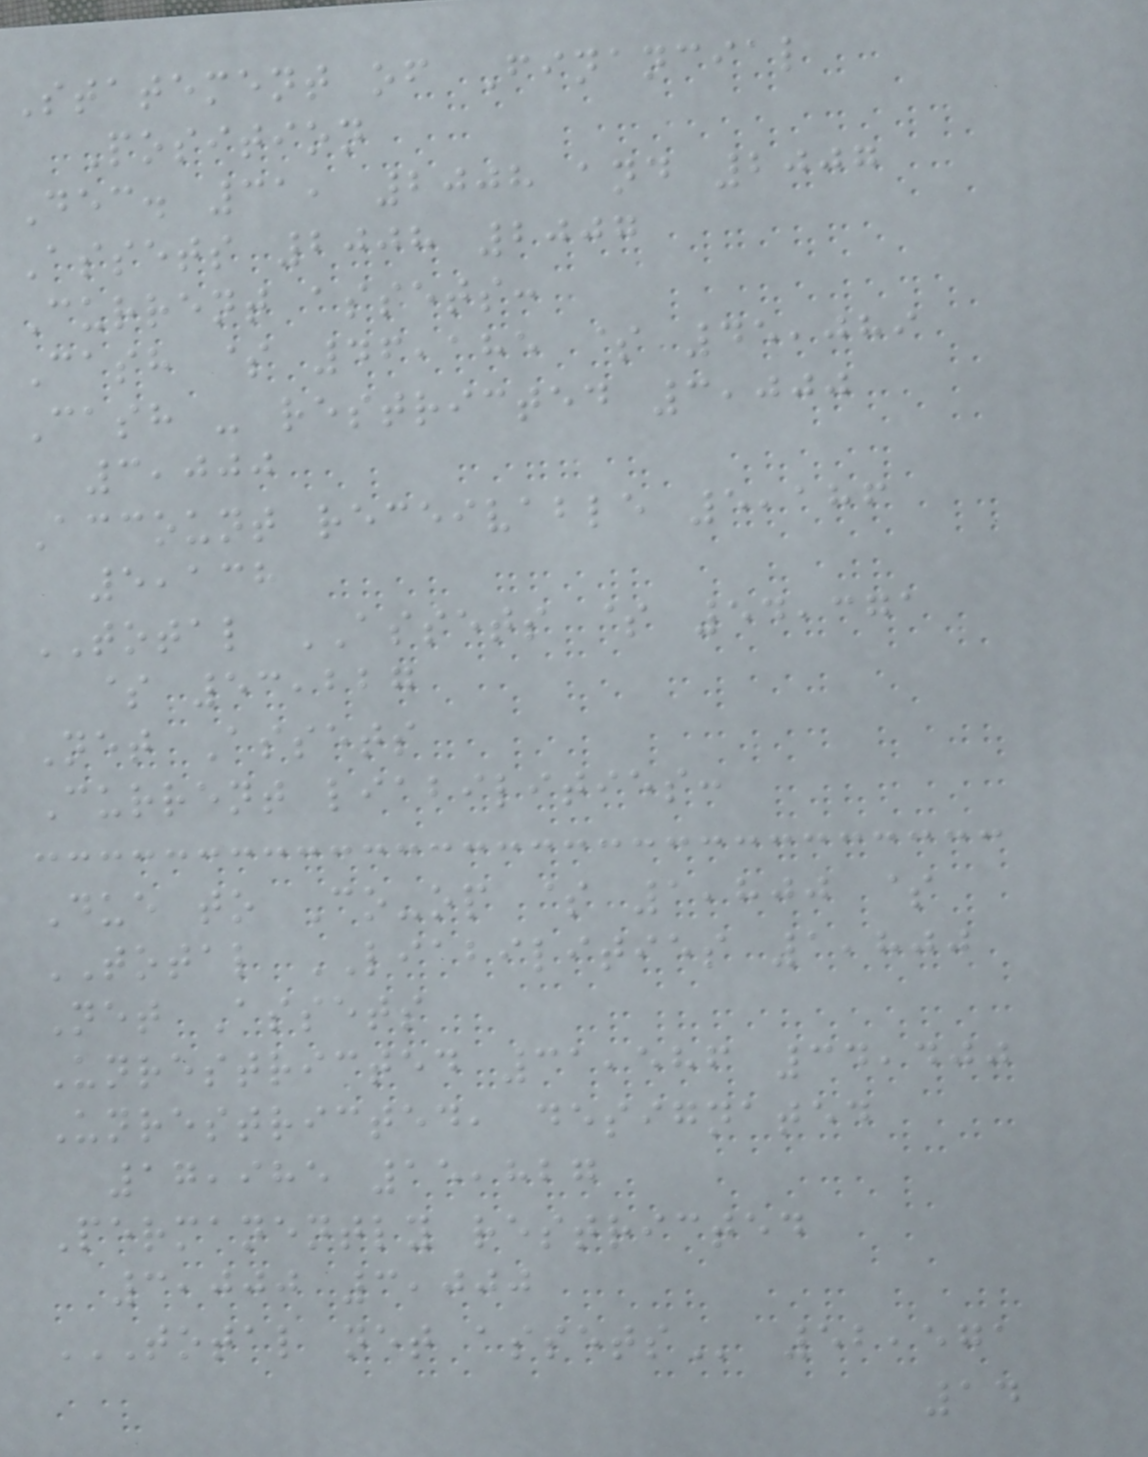Statement of Financial
Position
Dec. 31, 2008 and 2007
Assets 2008 2007
Current assets:
Cash $ 46,185 $ 45,089
Cash - restricted 3,000
3,000
Account receivable 5,186
5,138
TOTAL ASSETS $ 54,371
$ 53,227
Net Assets
Current liabilities:
Due to Co-op $ 1,800 $
TOTAL LIABILITIES 1,800
Net Assets
Unrestricted 31,586 34,400
Unrestricted, designated
17,985 15,827
Permanently restricted
3,000 3,000
TOTAL NET ASSETS 52,571
14
